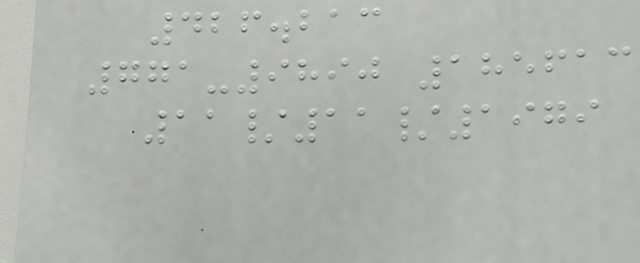426.213
771-9890 185613
11/11/1979
